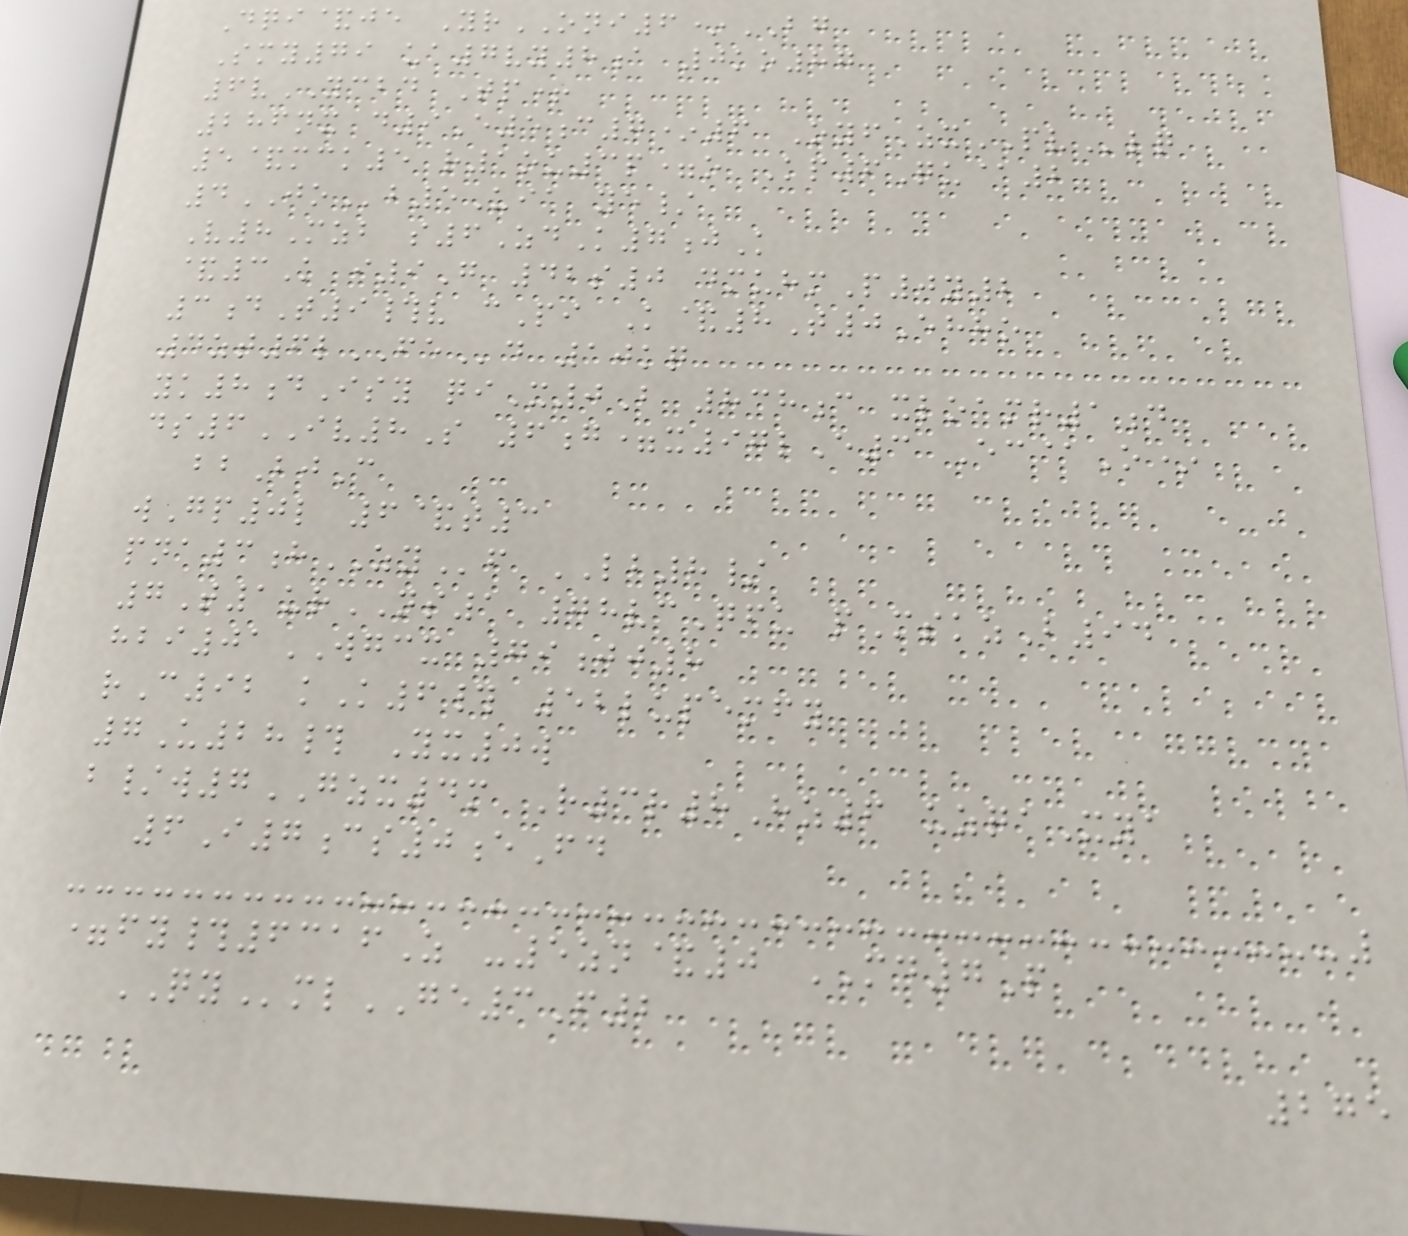Dqi&je YrONI6*BG
Smy79 ua7vy8a 0ko87
6vYCBD Tp+
286nx d9E5c7*6 OyfZxPVlq
5&mck5 r1ou3p=o Kp6Qu@2
4JOb5Uia ye/
V8Mzb s6ZdK7jK
&3K i9G 42s0 dmuhmP0y2
3dT9#v cPi K&8T0Ehho
4zt6lFEd 10kq
yk8dIsy qiX0B 838c xloamr1d
ds6IV8S 6g=x97lE3 Ec@O*
bbBjC
wGp0l 6&t3
pna3hZYf LB8/
7T1urNS1 78vcQfu pMskzB94
hbi01WGCX 79jj8
rC92 kK6# 52lupemfy
7U28# Yx0w
b/w7GZX4m R3r8Hz6 uzqaXya
6I7cs0eFd
=fy#6316Z -5zn&0 MD7P
QYmlGE3F2
275
